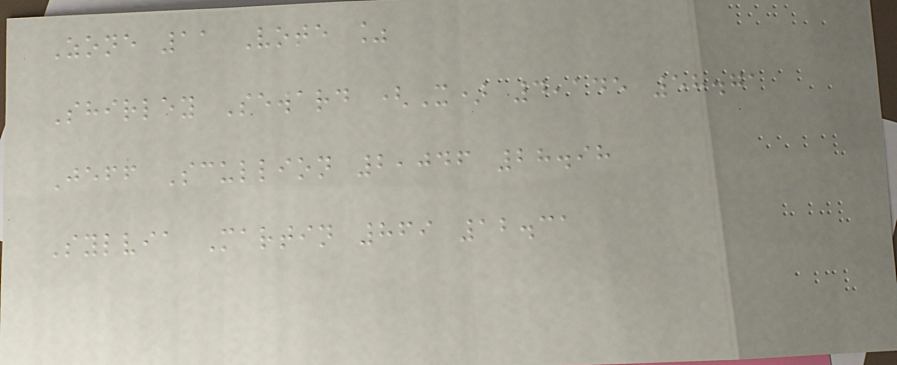Zone 11 Vote %
Shirley Seward (X) 4,145 58.71
Jeff Scullion 2,046 28.98
Sylvia Martin 869 12.31
